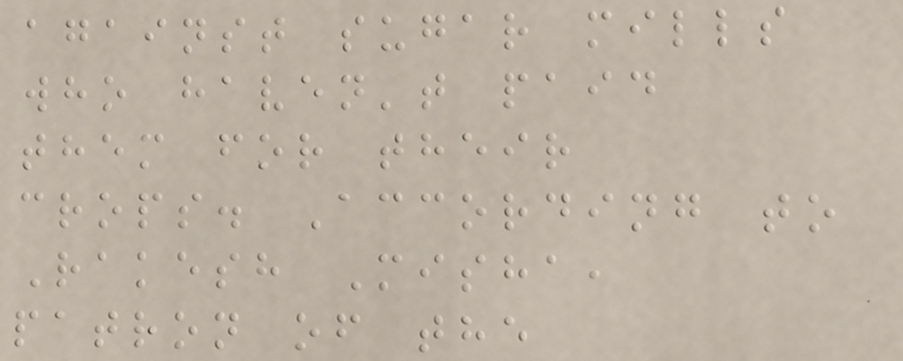against sugar mills
who haven't paid
them for their
crops. According to
Rakesh Misha,
patron of the
